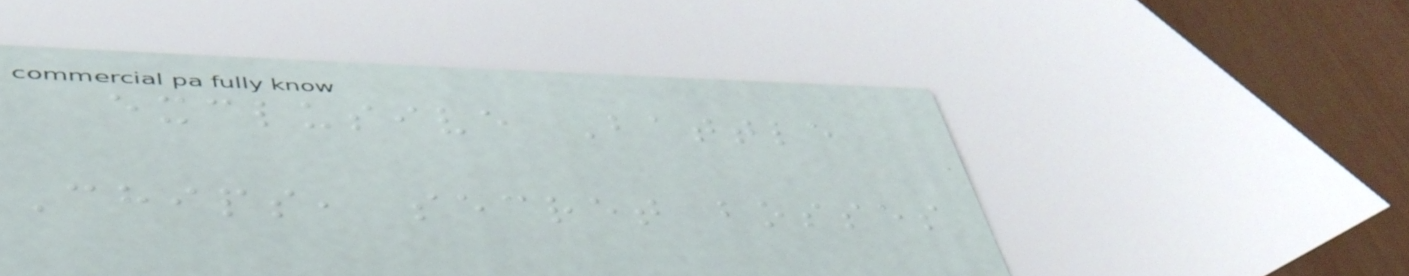exclusive Battle
Chips, secret bosses
